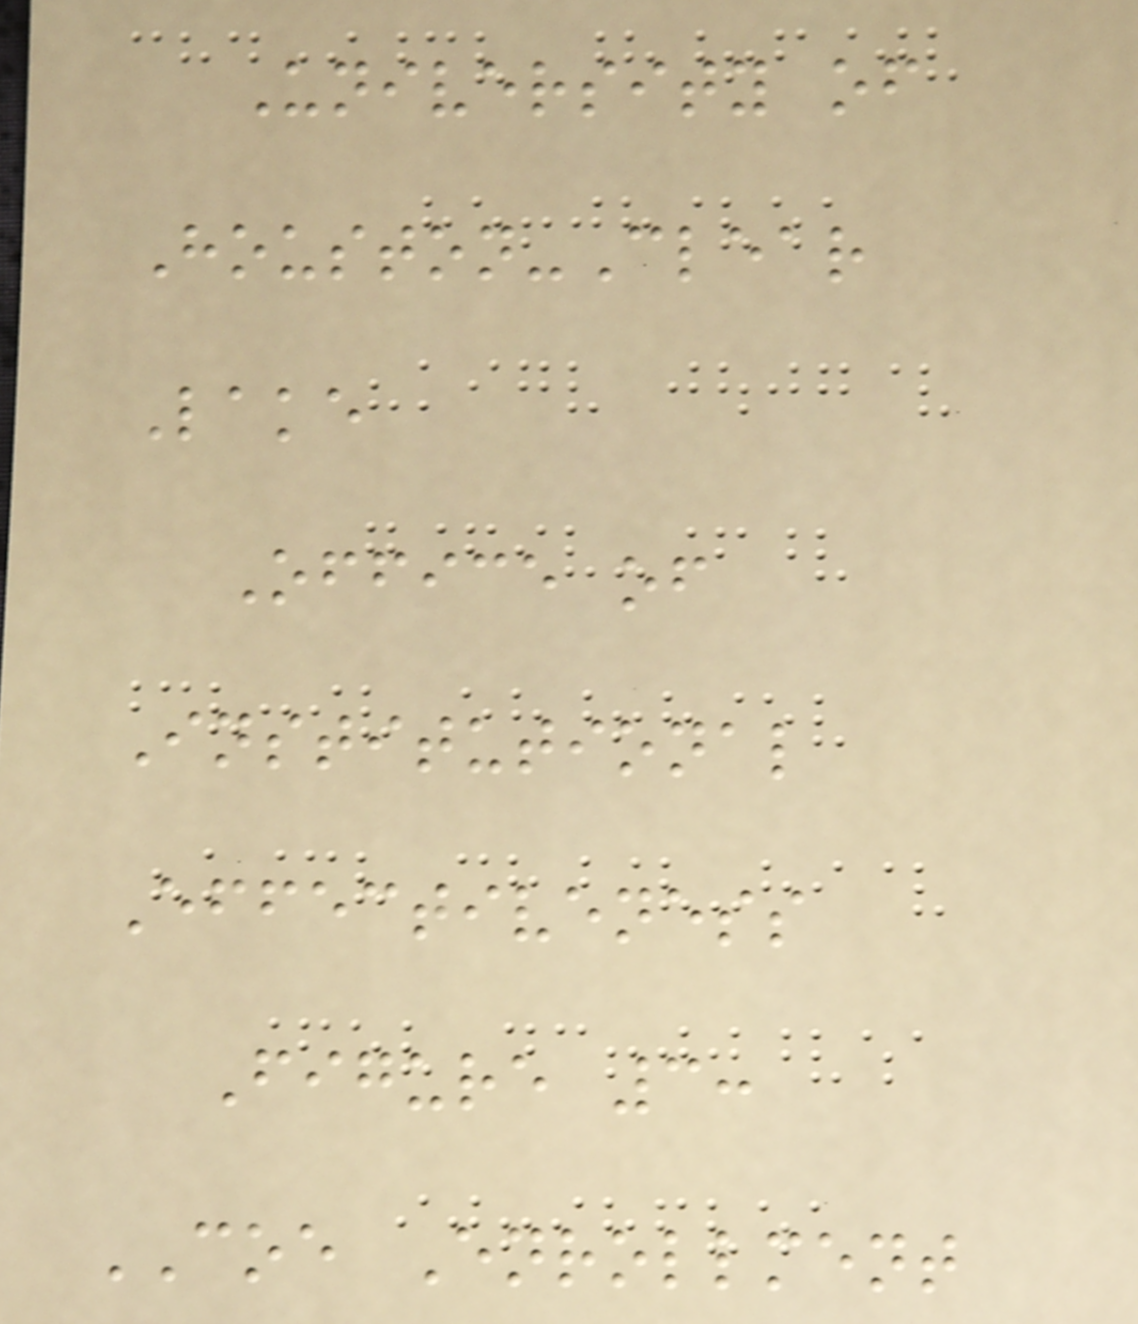University of
Houston-Clear
Lake
Office of
Institutional
Effectiveness
Figure 3:
COE Enrollment
